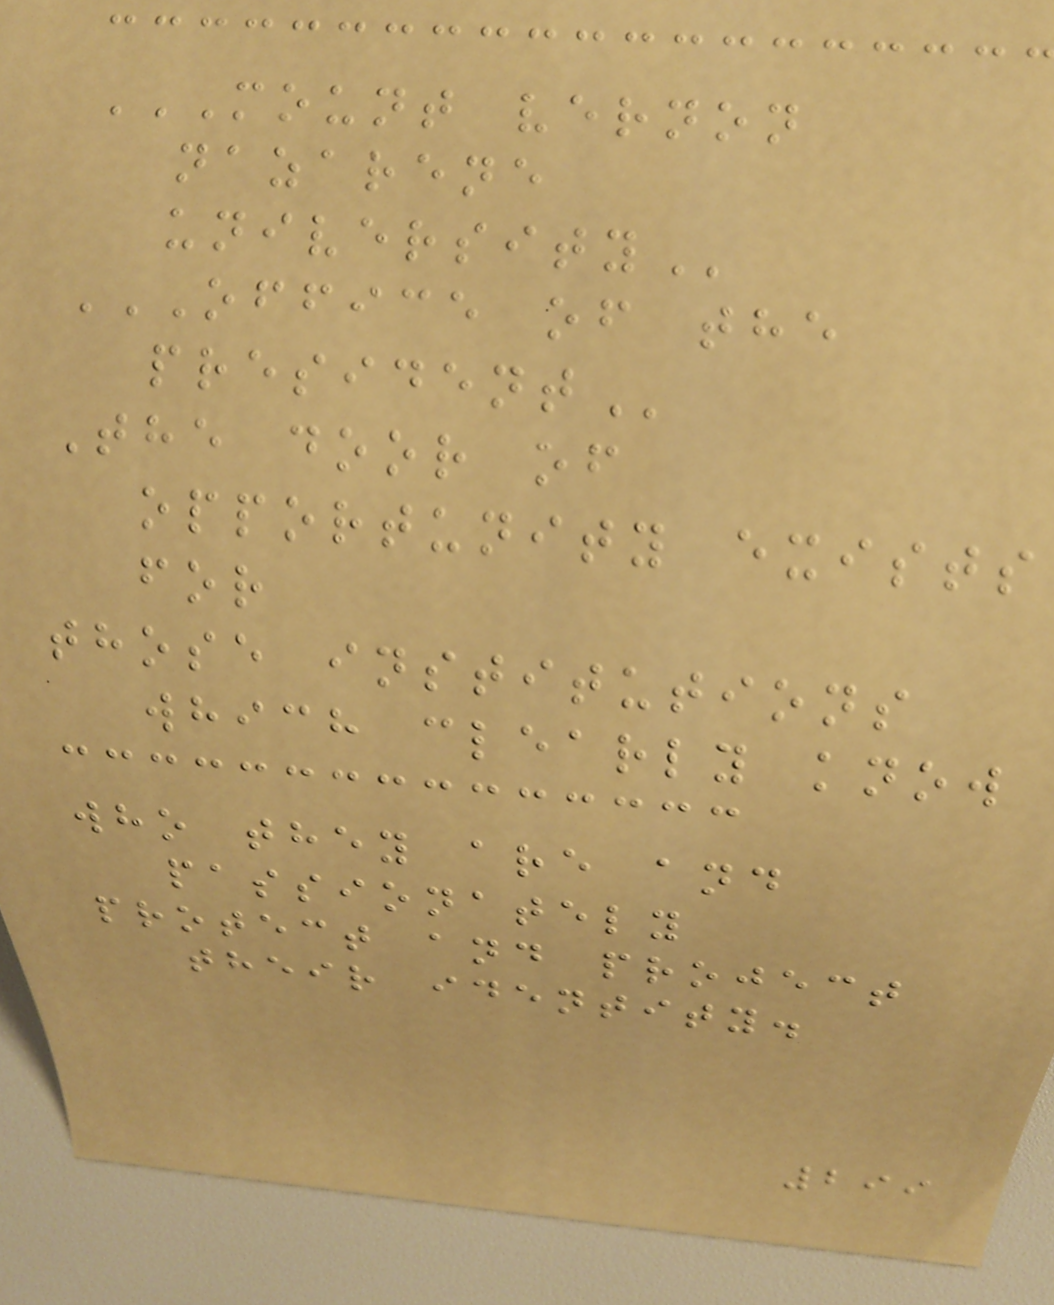MOUNT VERNON
NAZARENE
UNIVERSITY
OFFICE OF THE
PRESIDENT
The door of
opportunity exists
for
those institutions
which clearly know
who they are and
passionately
protect and project
their identity.
299
